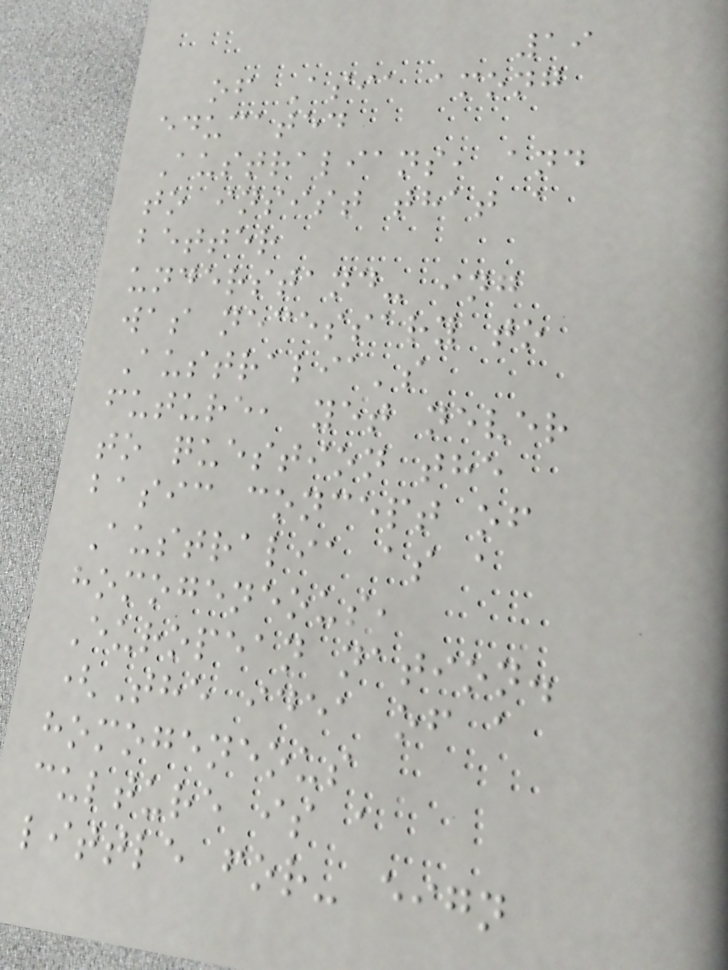19
of Asia among
educated
Australians, and
to insist that a
better
understand- ing
was necessary to
Australia's
future, yet never
to question the
basic concept of
Australia as a
homogeneous,
European nation.
(The idea of a
homogeneous
culture is a
little for- eign
